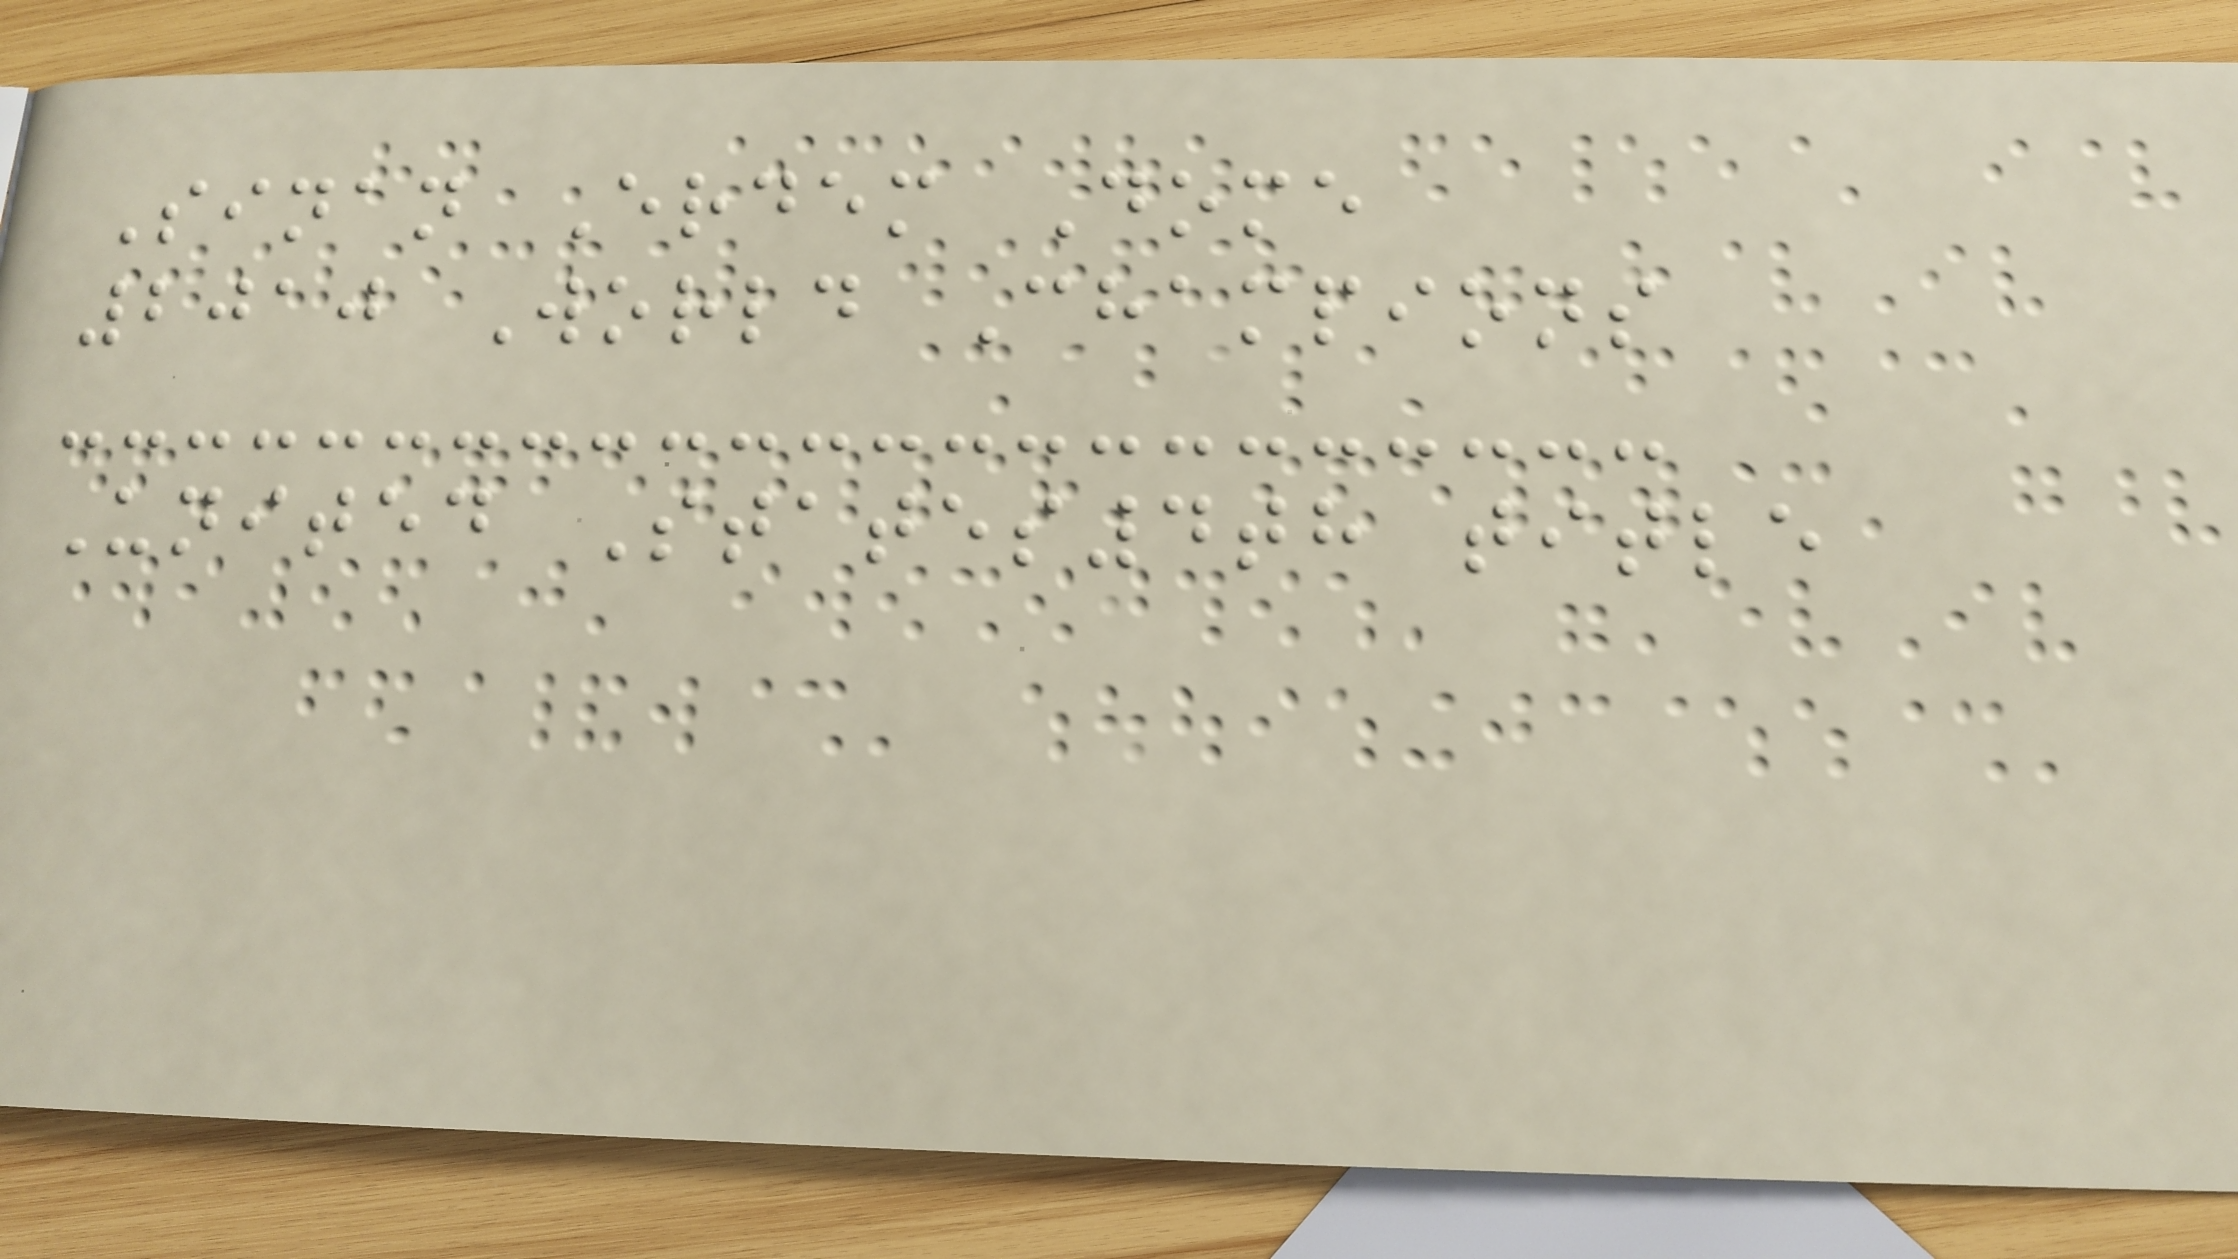Sinan Erdem Dome
2010 World Champions
United States4th title
